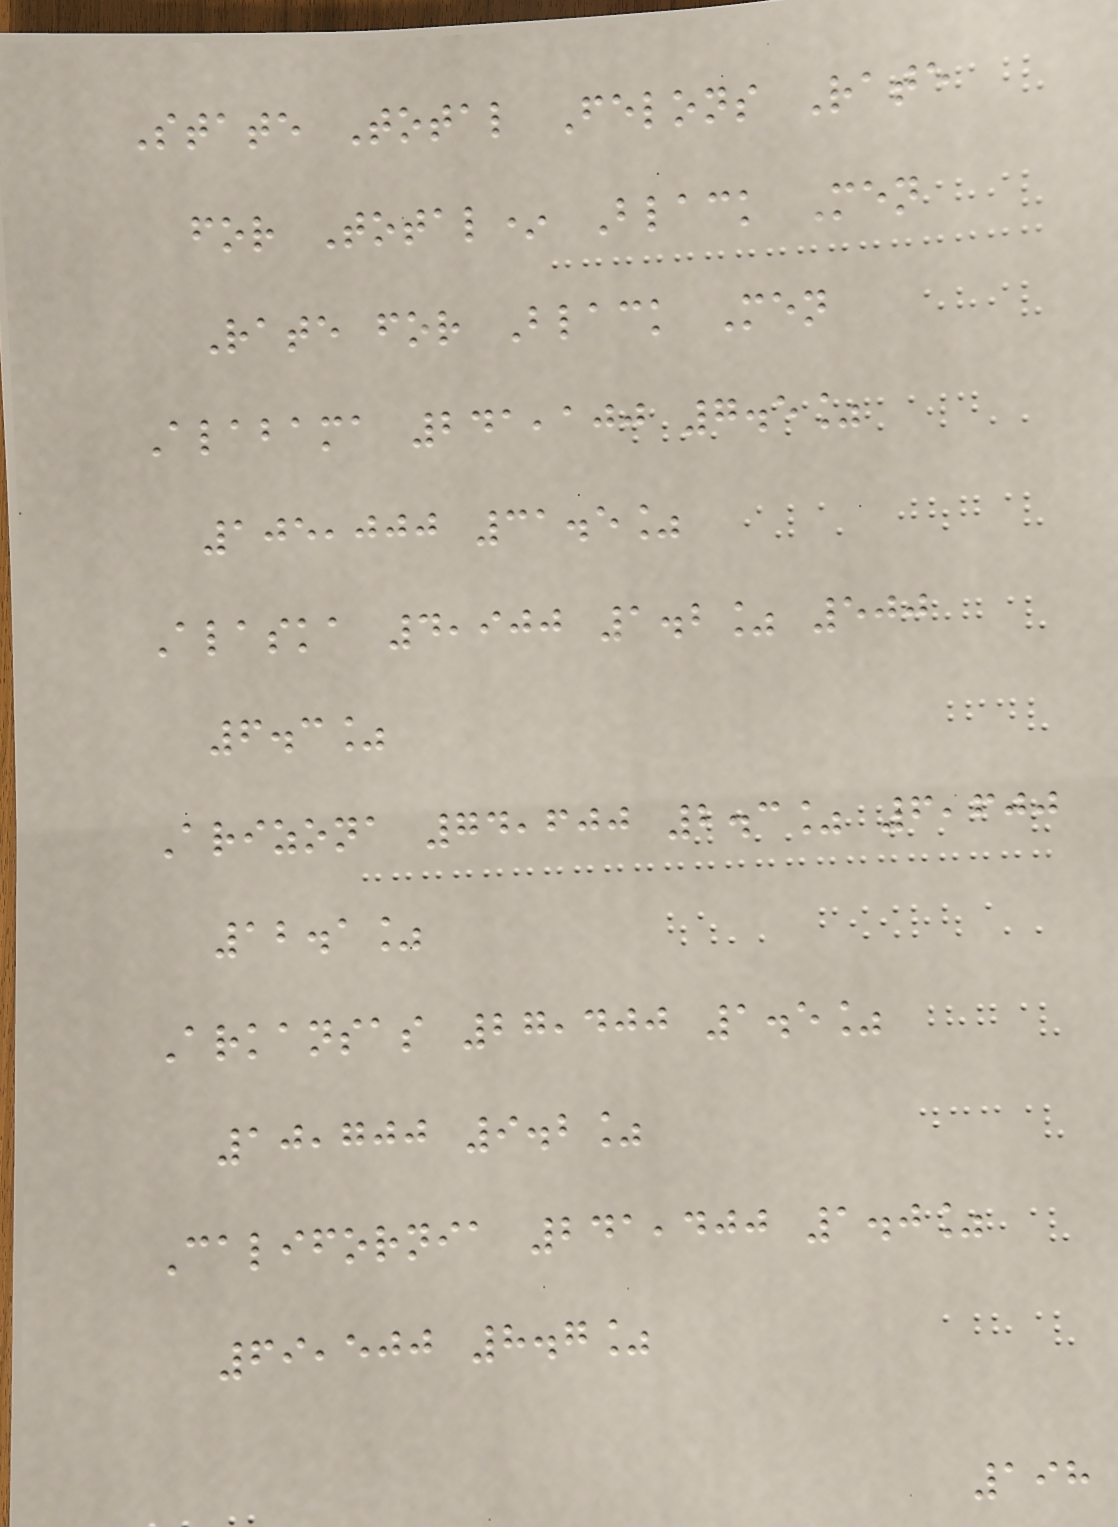State Total Felons Rate
for Total* Black Men
Rate for Black Men
Alabama 241,100 7.5%
105,000 31.5%
Alaska 4,900 1.2% 500
6.3%
Arizona 74,600 2.3% 6,600
12.1%
Arkansas 27,400 1.5%
10,700 9.2%
California 241,400 1.0%
69,500 8.7%
198
